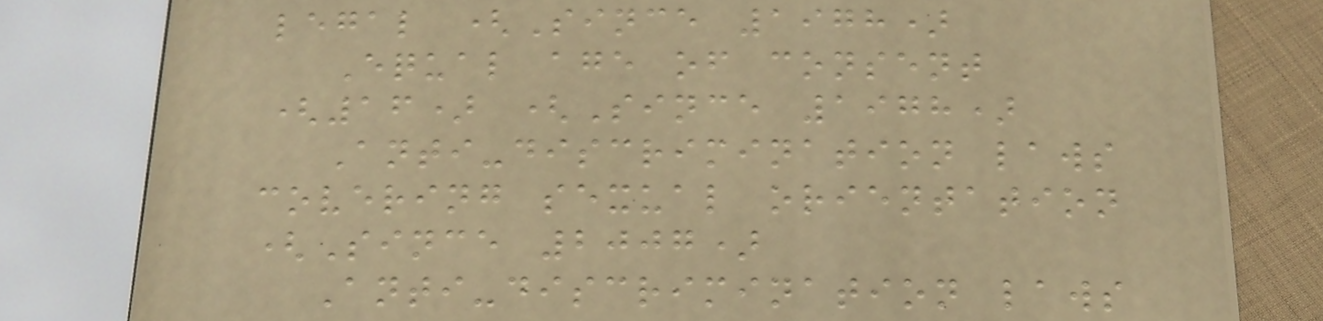legal (Since 1978)
Equal age of consent
(16) (Since 1978)
Anti-discrimination laws
covering sexual orientation
(Since 2007)
Anti-discrimination laws
